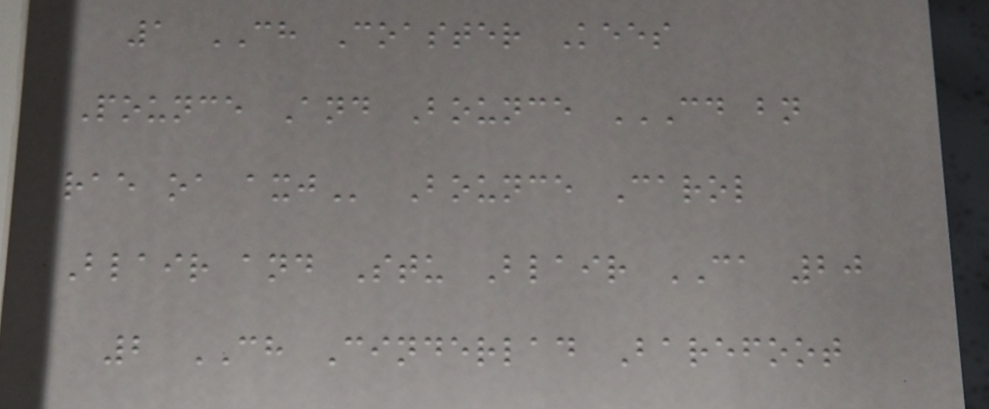1 CH Coaster Kees
Pounce And Bounce CD BN
RAE OA AXJ Bounce Carol
Blair and Stu Blair CA 20
2 CH Cinderlad Barefoot
